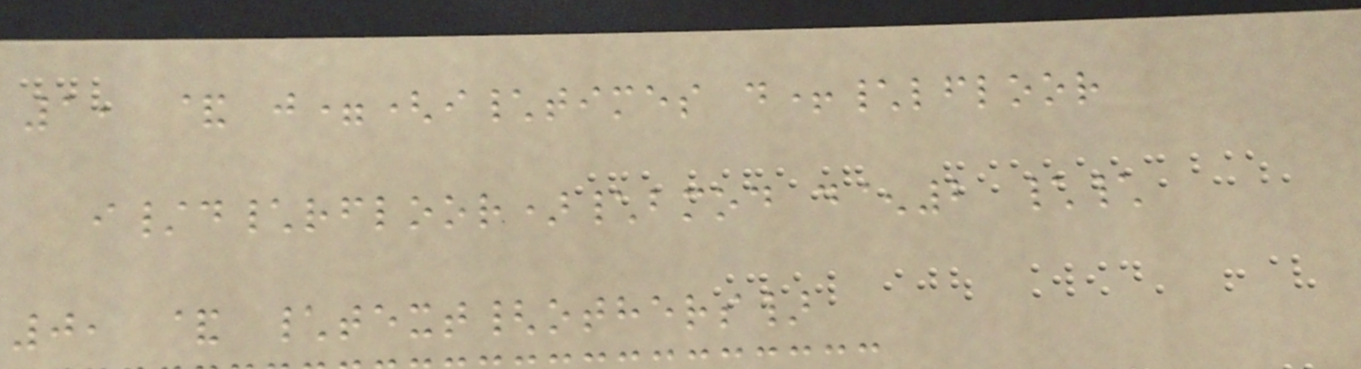1, & j=(i\times d+\lfloor
i/d\rfloor)\bmod d^2 \\
0, & \text{others}
